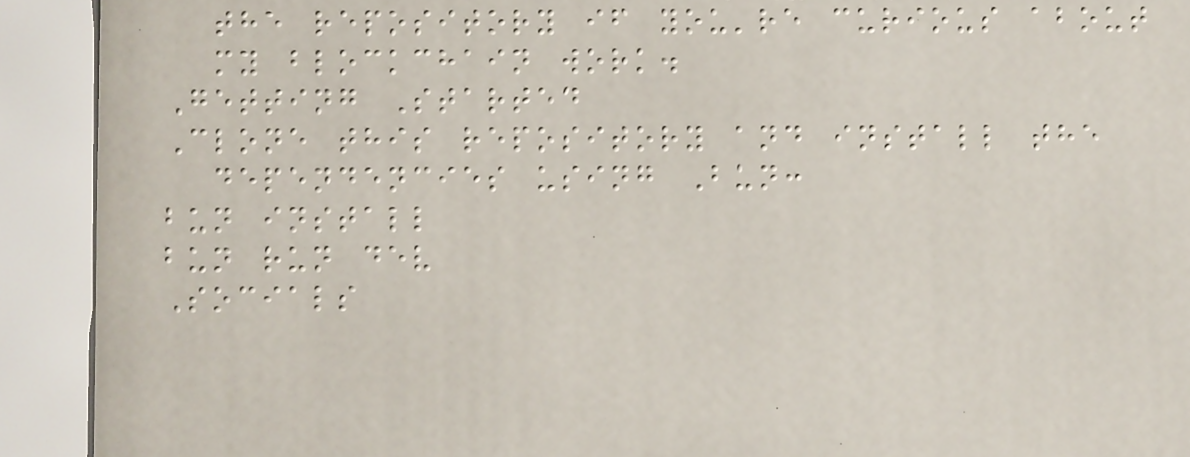the repository if you're curious about
my blockchain work.
Getting Started
Clone this repository and install the
dependencies using Bun:
bun install
bun run dev
Socials
